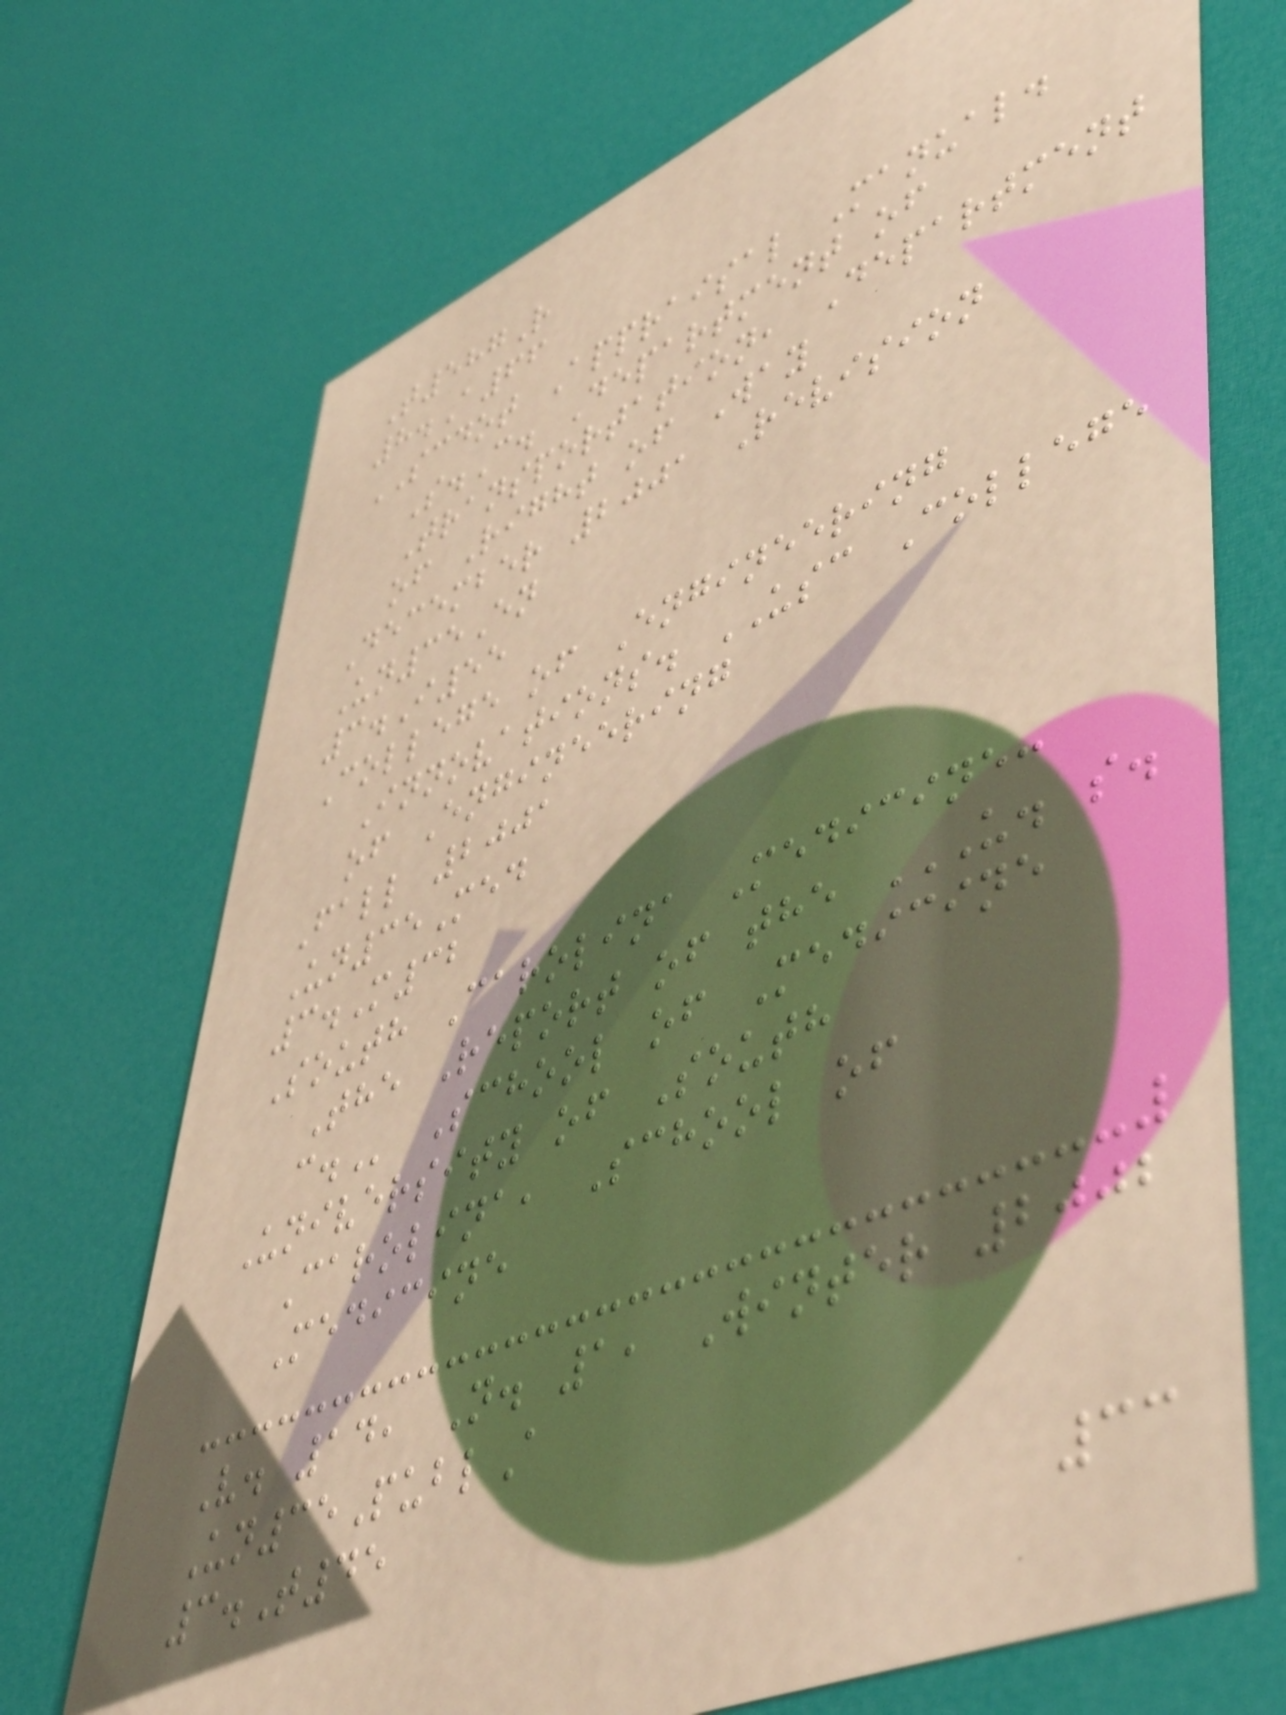T587R
8.A66
SCDOT Appraisal Manual.
S.C. Department of
Transportation, Department
of Right of Way
December 2001 Revision
Un35En
3.I55
College of Engineering
Innovations. USC College
of Engineering
Fall 2001
Un35Med
3.M32
South Carolina Medicine:
The Report of the U. S.
C. School of Medicine
University of South
Carolina, School of
Medicine
V. 14, N. 1, Winter 2002
Un35PublA
3.T45
33
